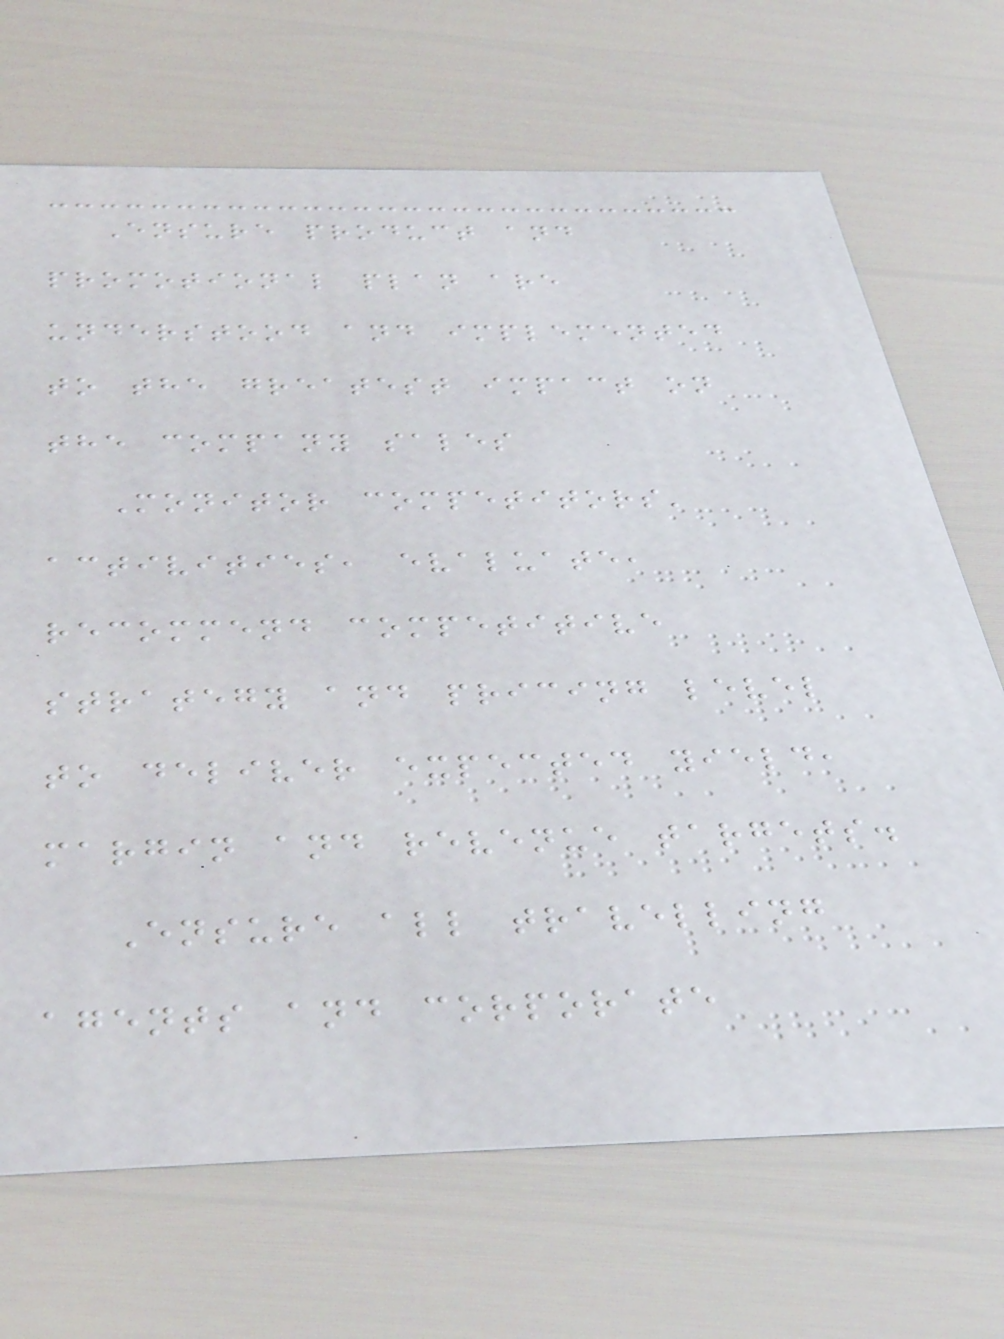Ensure product and
promotional plan are
understood and implemented
to the greatest impact on
the company sales
Monitor competitors'
activities, evaluate,
recommend competitive
strategy and pricing level
to deliver expected yield,
margin and revenue targets.
Ensure all travelling
agents and corporate
